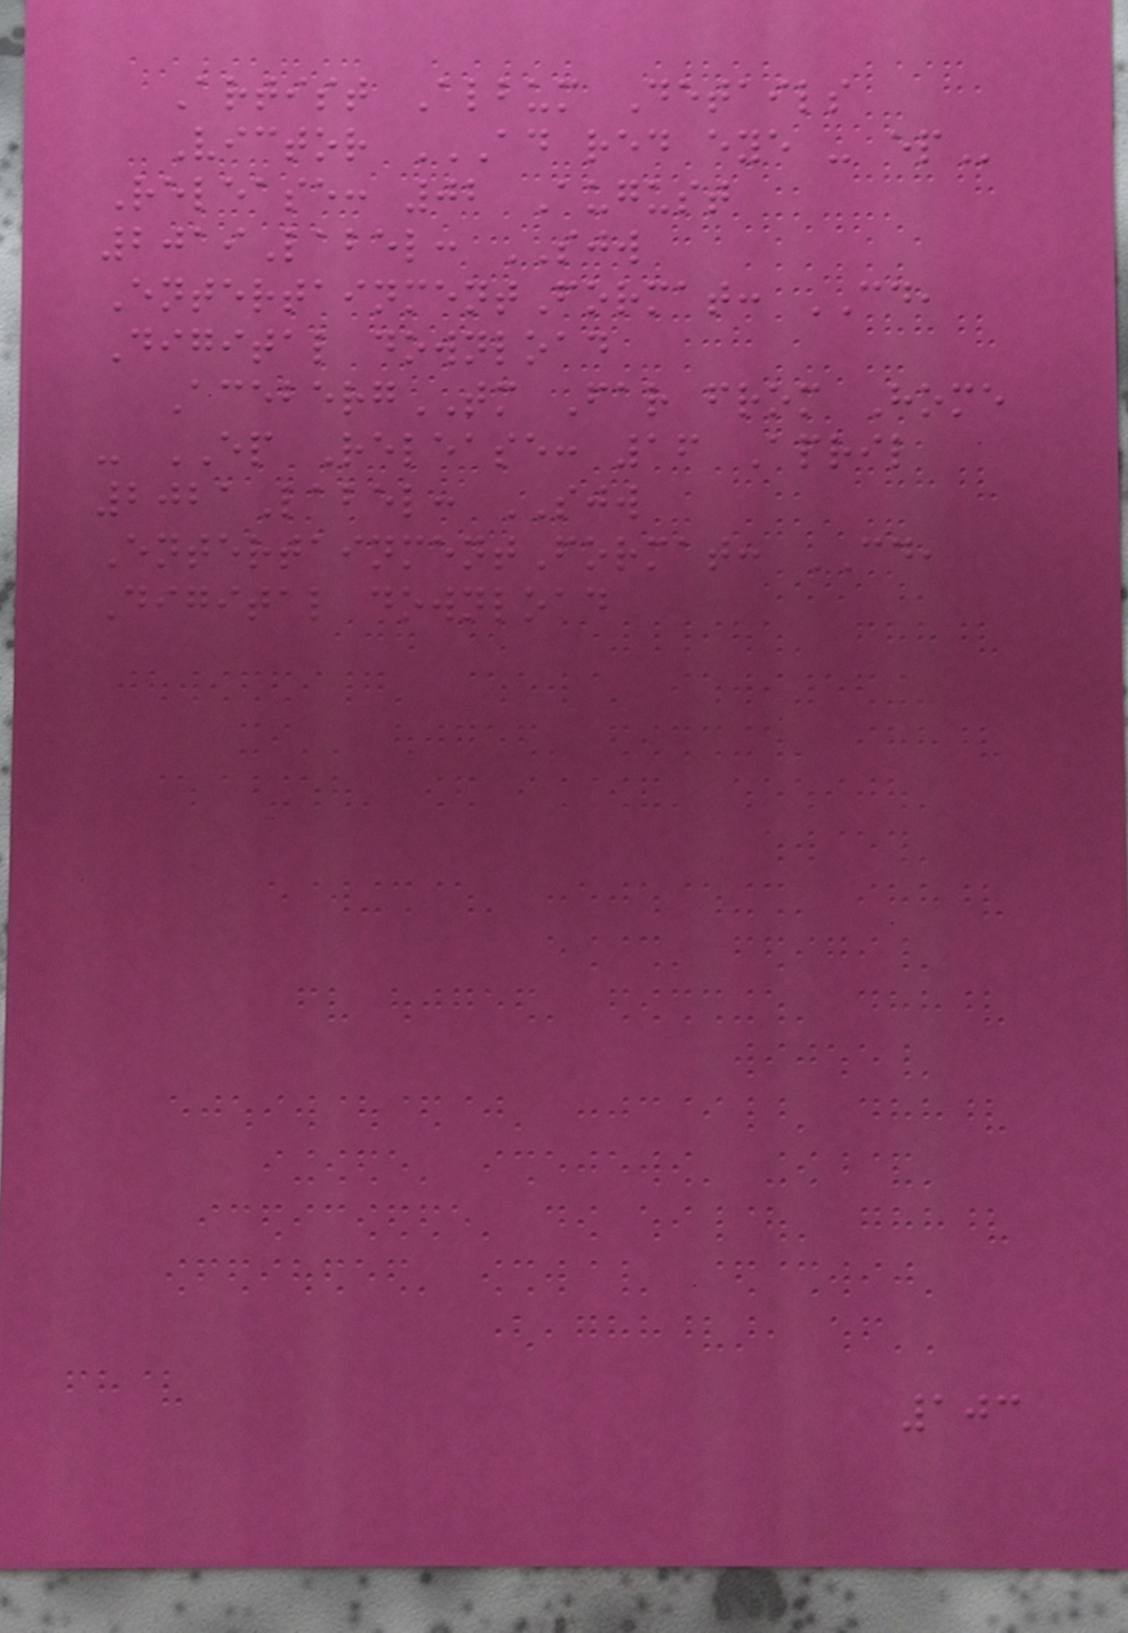Artist Album Details
Victor AD RED EYE - EP
Release: 02 August
2019Label: SJW
EntertainmentFormat: CD,
Digital download
AcebergTM Far from Home
- EP Release: 16 April
2021Label: SJW
EntertainmentFormat: CD,
Digital download
103
